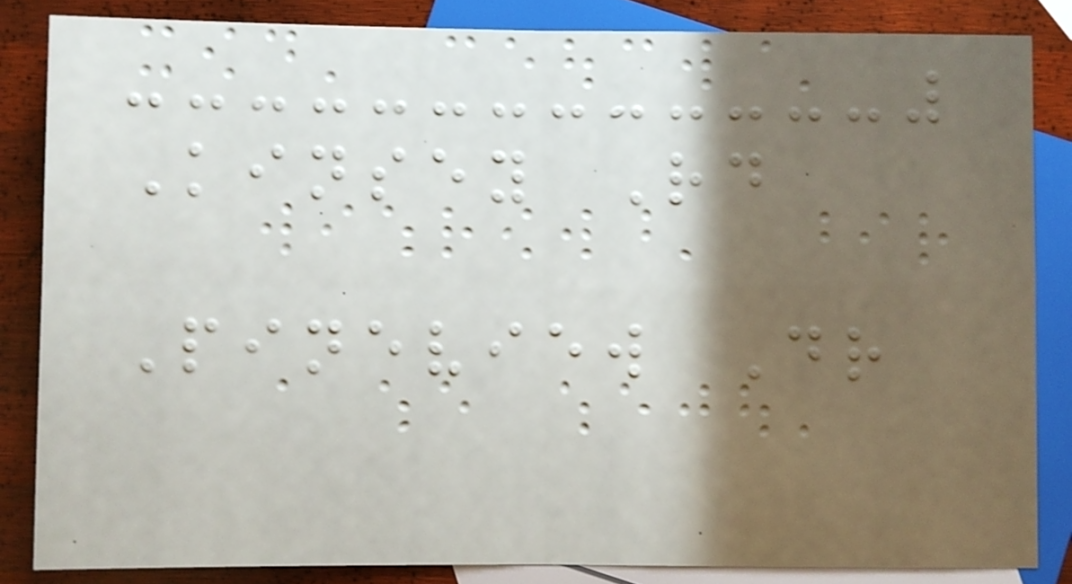Kinsey Rd
Pineview Dr
